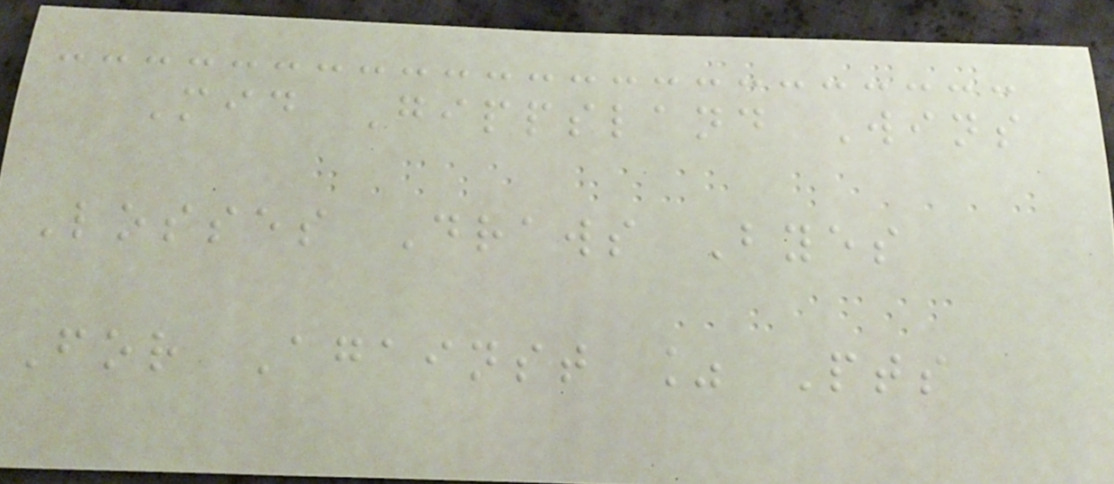Mid Gippsland Wins
Losses Draws Byes
For Against % Pts
